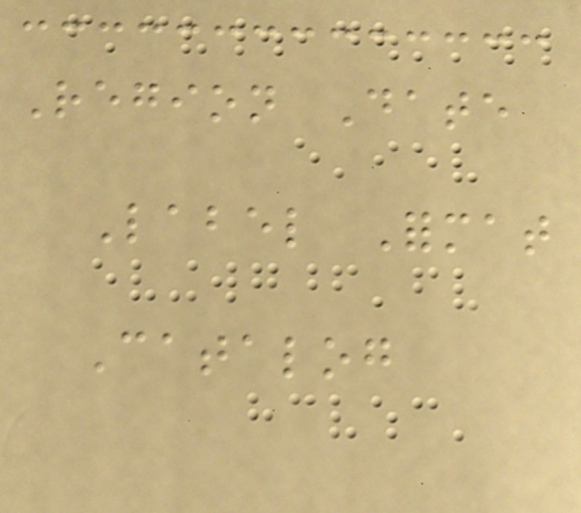Region Date
Label Format
Catalog
